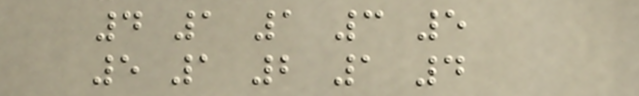4 1 1 3 5
5 1 2 1 4
